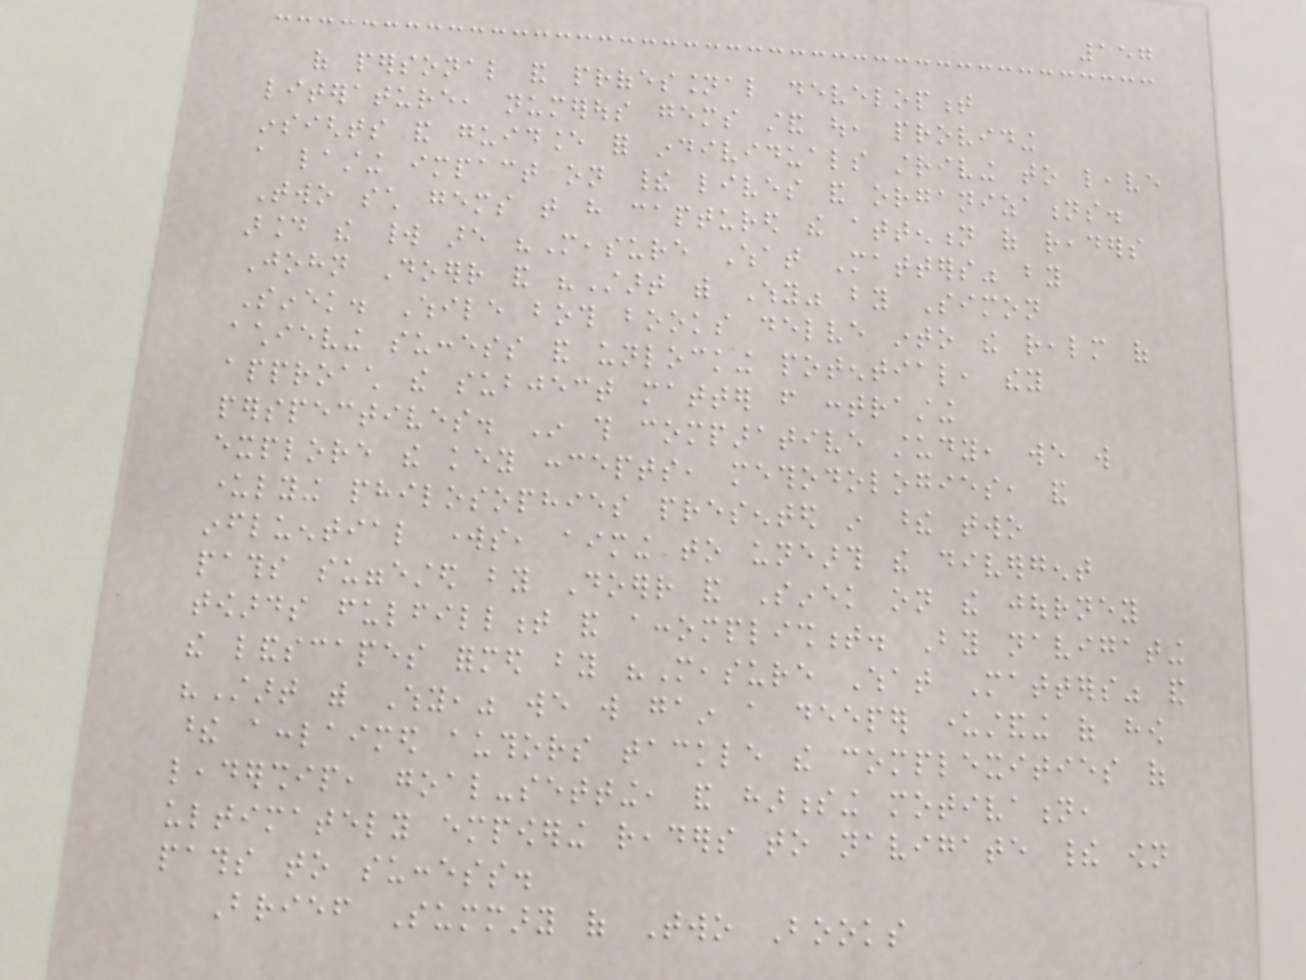157
of personal and professional development
literature, numerous gems stand out, providing
insights and guidance for individuals striving to leave
a lasting impact on their lives and organizations.
Two such gems that have captured the attention of readers
around the world are "Measure What Matters" by
John Doerr and "Start with Why" by Simon
Sinek. While both books delve into the realm of
achieving success and unlocking potential, they
approach the subject matter from contrasting
perspectives. In this comparative study, we will
explore the key concepts, methodologies, and
underlying philosophies presented in these two
influential works, aiming to unearth the divergent
paths suggested by Doerr and Sinek on the journey
towards fulfillment and accomplishment. By navigating
the landscapes formed by "Measure What Matters" and
"Start with Why," we will gain a deeper understanding of how
these acclaimed authors tackle the complexities of
leadership, goal-setting, and harnessing motivation,
ultimately empowering readers to navigate their own
paths to success.
Brief Summary of Two Books
